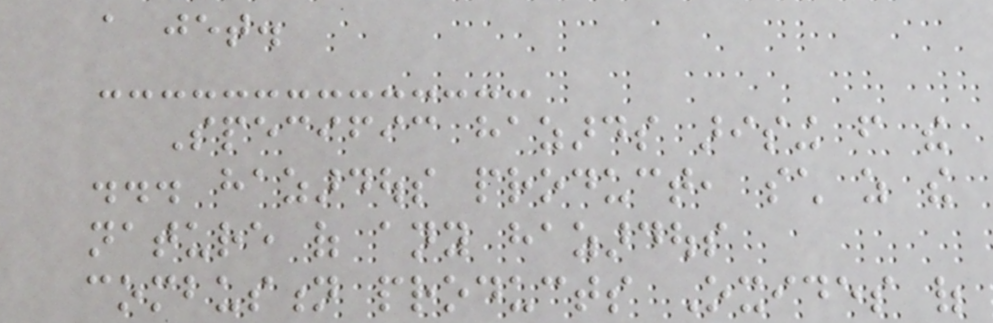a jet.
Specific hazards arising from the
... hazardous product, such as the
nature of any hazardous
combustion products Oxides of
